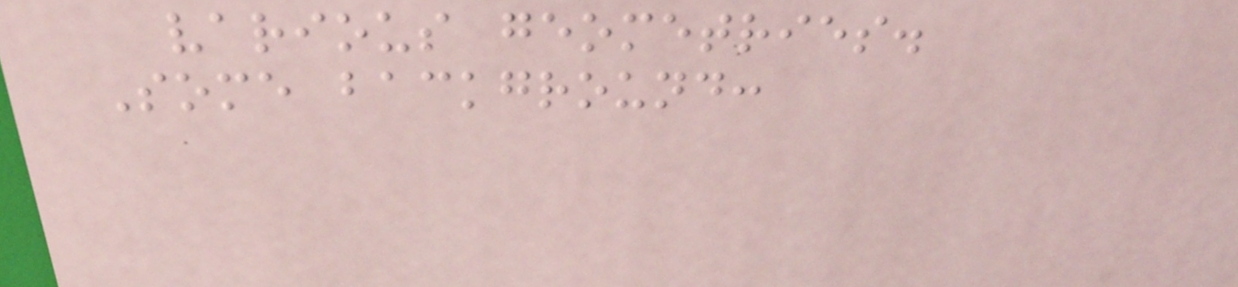various geometries.
Some background:
